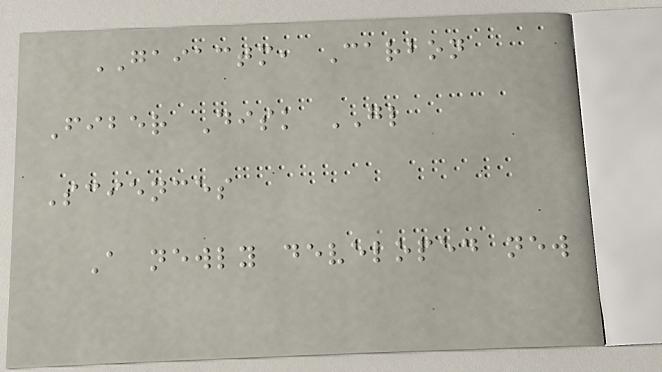GAIACTM, Carbon
Fiber Disk GL
Sciences
A newly developed new
